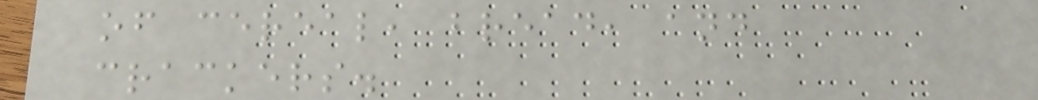of cereal, bread, and
crackers.
